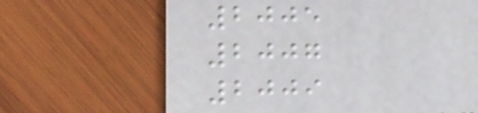2005
2007
2009
